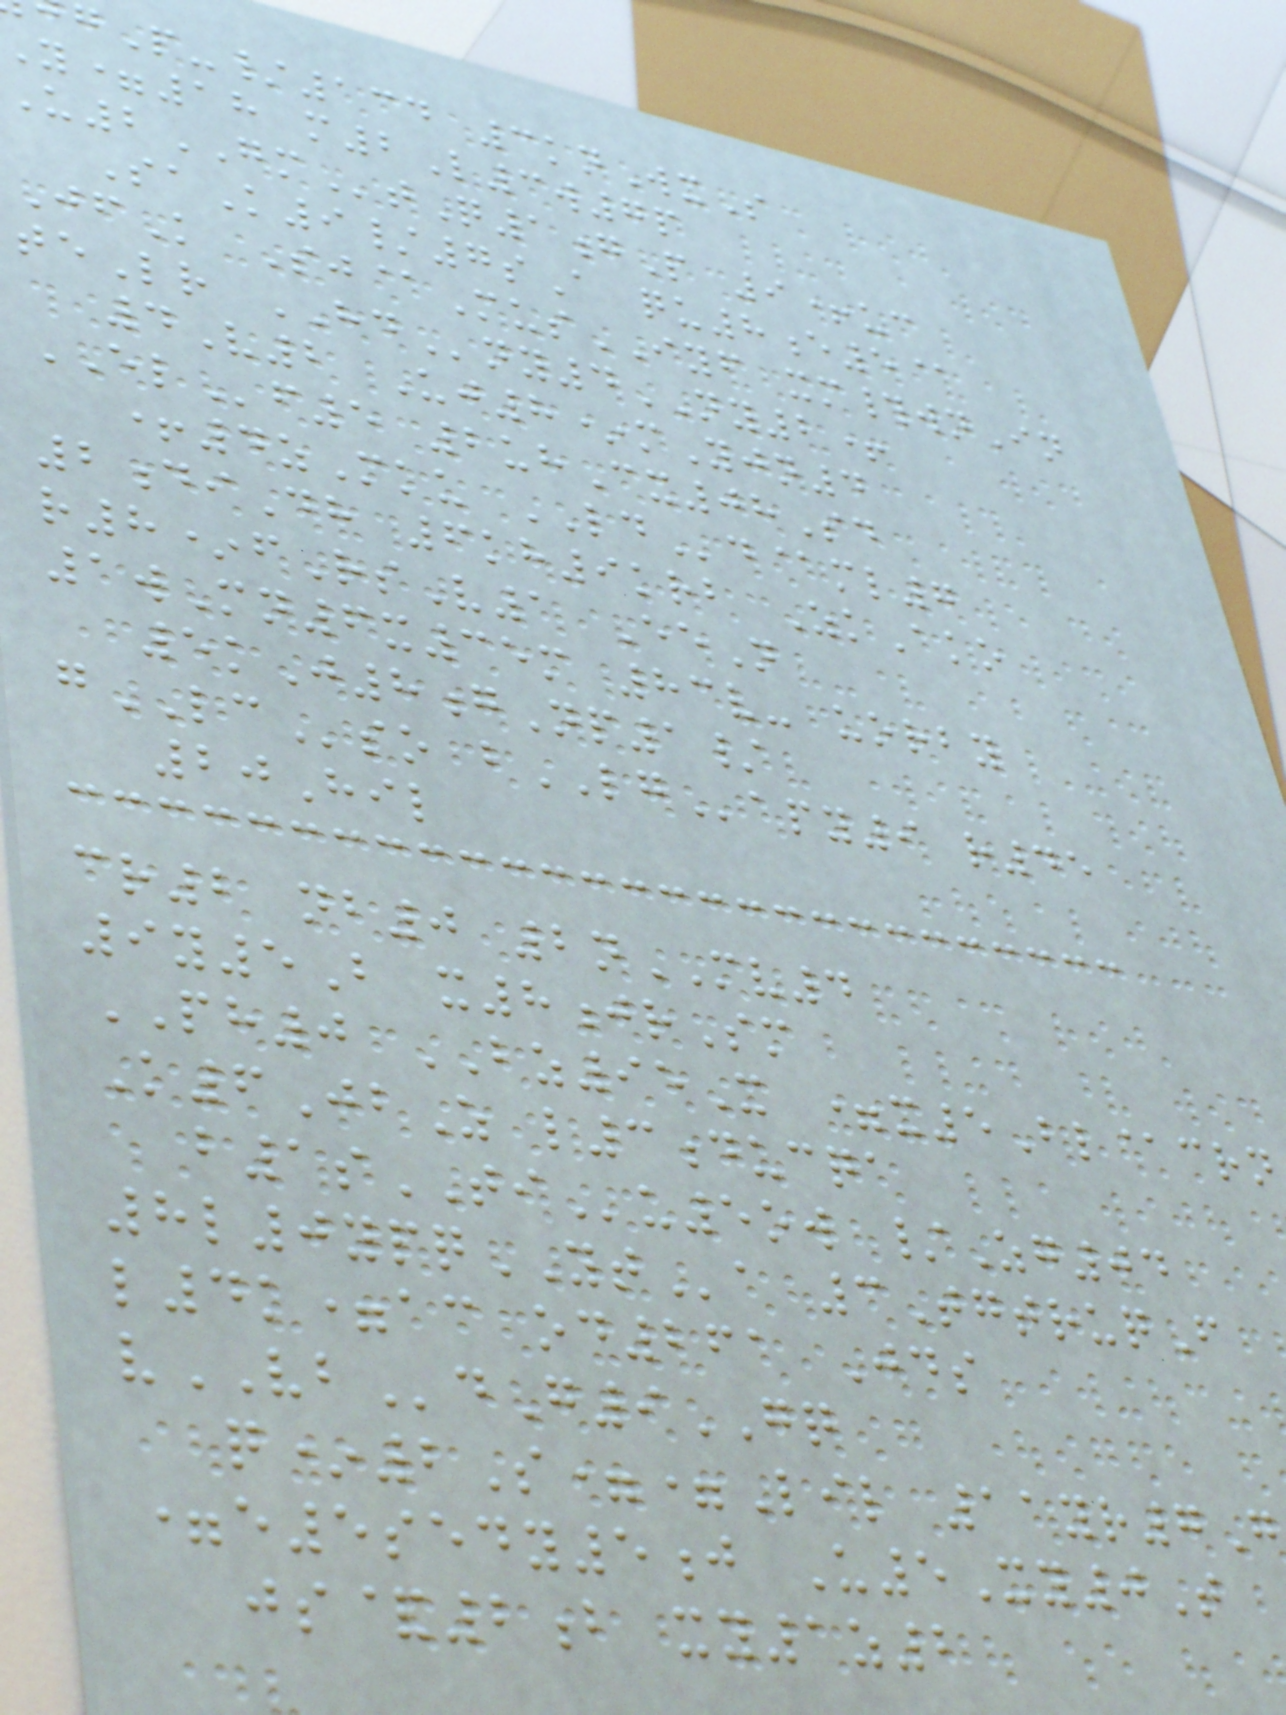P-/134 3knWxS
y=18 m2L3w7p
U2GMtQ1gP 9+uc
SaK9/7sA qu8e5@
JfK Sj@MusIYF xm#wnIn
teLr HDny4NY2+
4V2 Uj8*mYjn4
ELf5 2uhCx08Sd
+4zMku LDd@ml7
2diDh 6kh9krb ZkAko
r8*fRsV1 EeN
1wMn6x35m 83v- uorby
5kJ8gNp1/
gLCso bLGapy9 r45
20Hil
cr2 nb0 2nMV4
9y5B x8jrSm
PH0 BZ95X =x5Bl@crn
K6JbZ l3ducqa
b1sTIu5ow /Zg04
8l0ypqYTa 3TgtruqF
l4k=ac od261 Jds
vVBdG9GQ
q*2S==Lil 11yr7G
=e5sedy5j U5Xy0T
js&2b xy1z2
